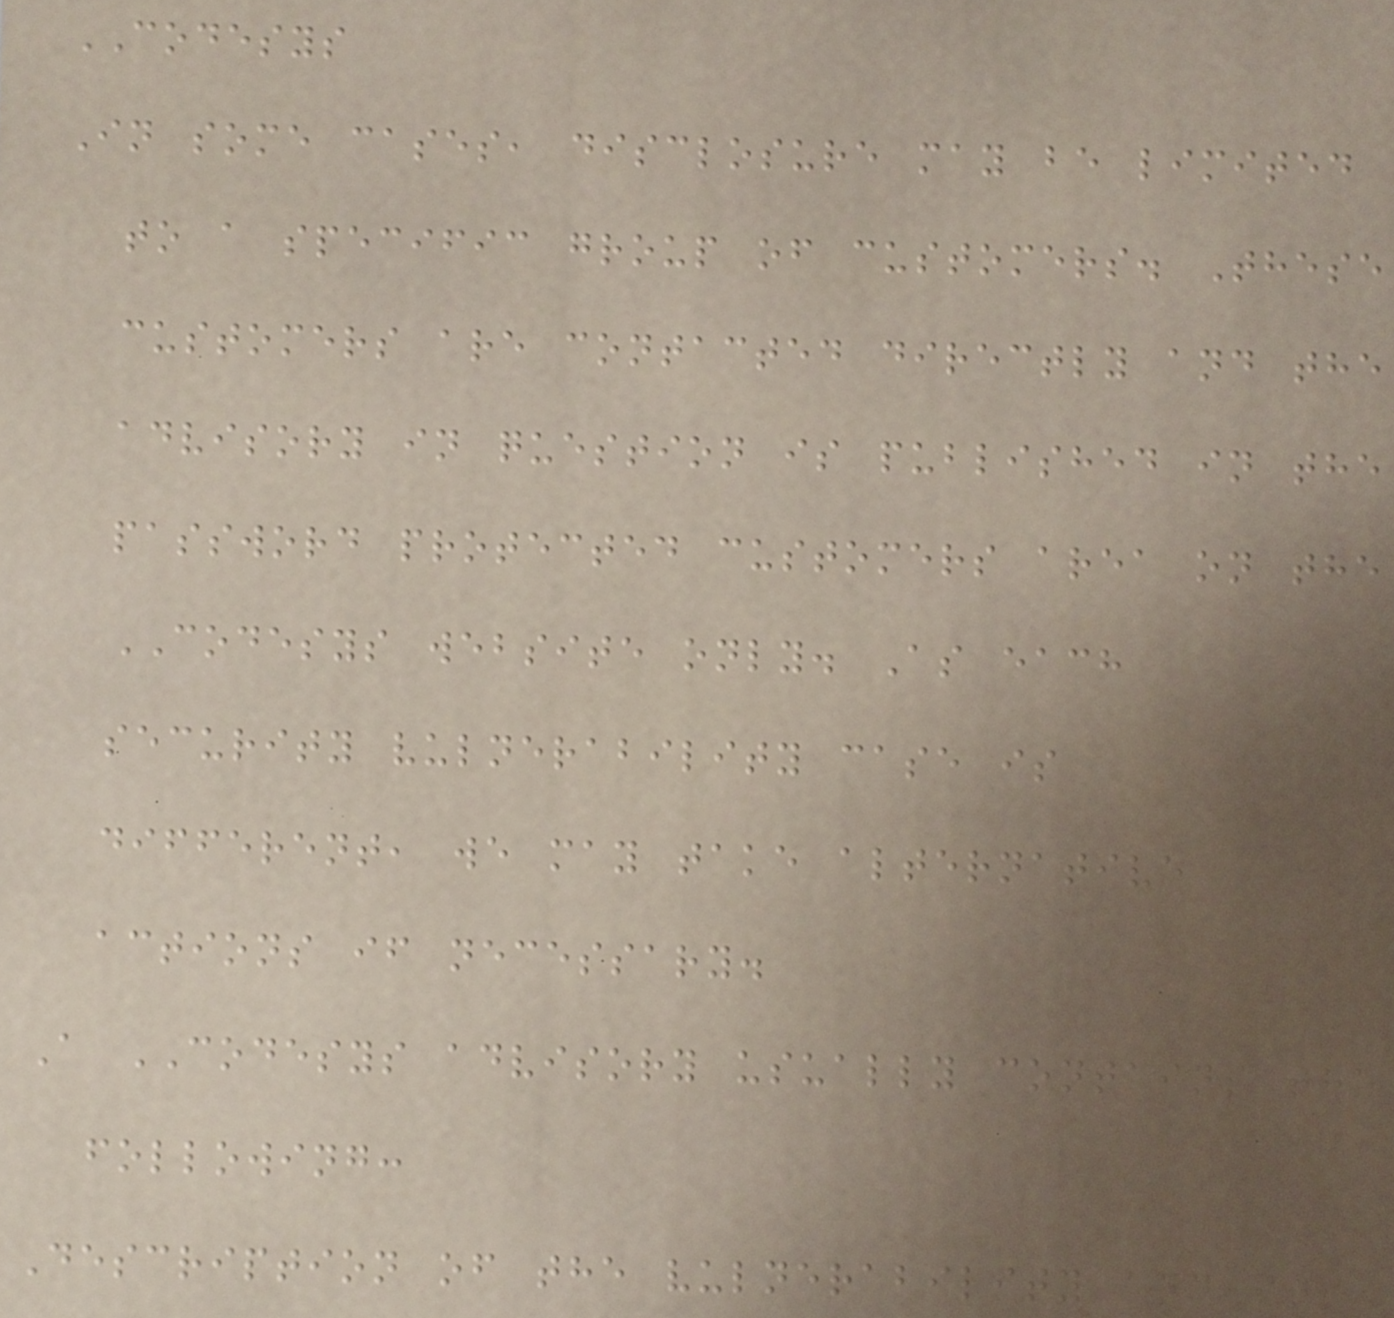CODESYS
In some cases, disclosure may be limited
to a specific group of customers. These
customers are contacted directly and the
advisory in question is published in the
password protected customers area on the
CODESYS website only. As each
security vulnerability case is
different, we may take alternative
actions if necessary.
A CODESYS advisory usually contains the
following:
Description of the vulnerability and its
